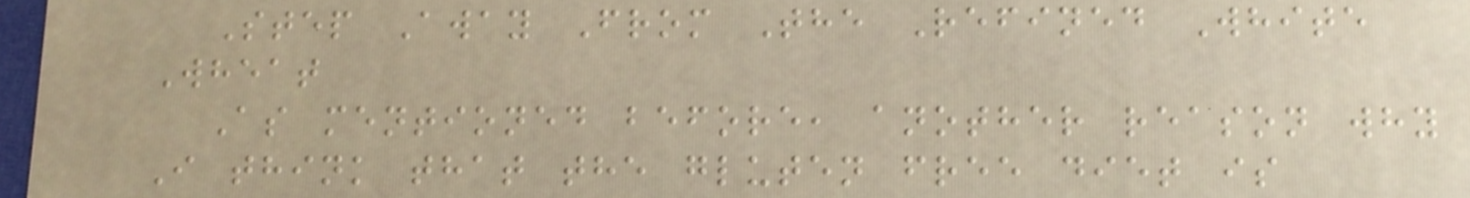Step Away From The Refined White
Wheat
As mentioned before, another reason why
I think that the gluten free diet is
